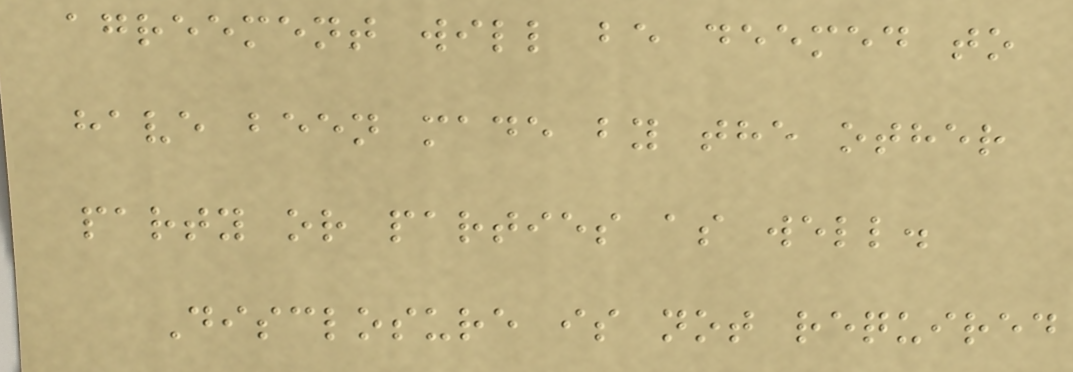agreement will be deemed to
have been made by the other
party or parties as well.
Disclosure is not required
